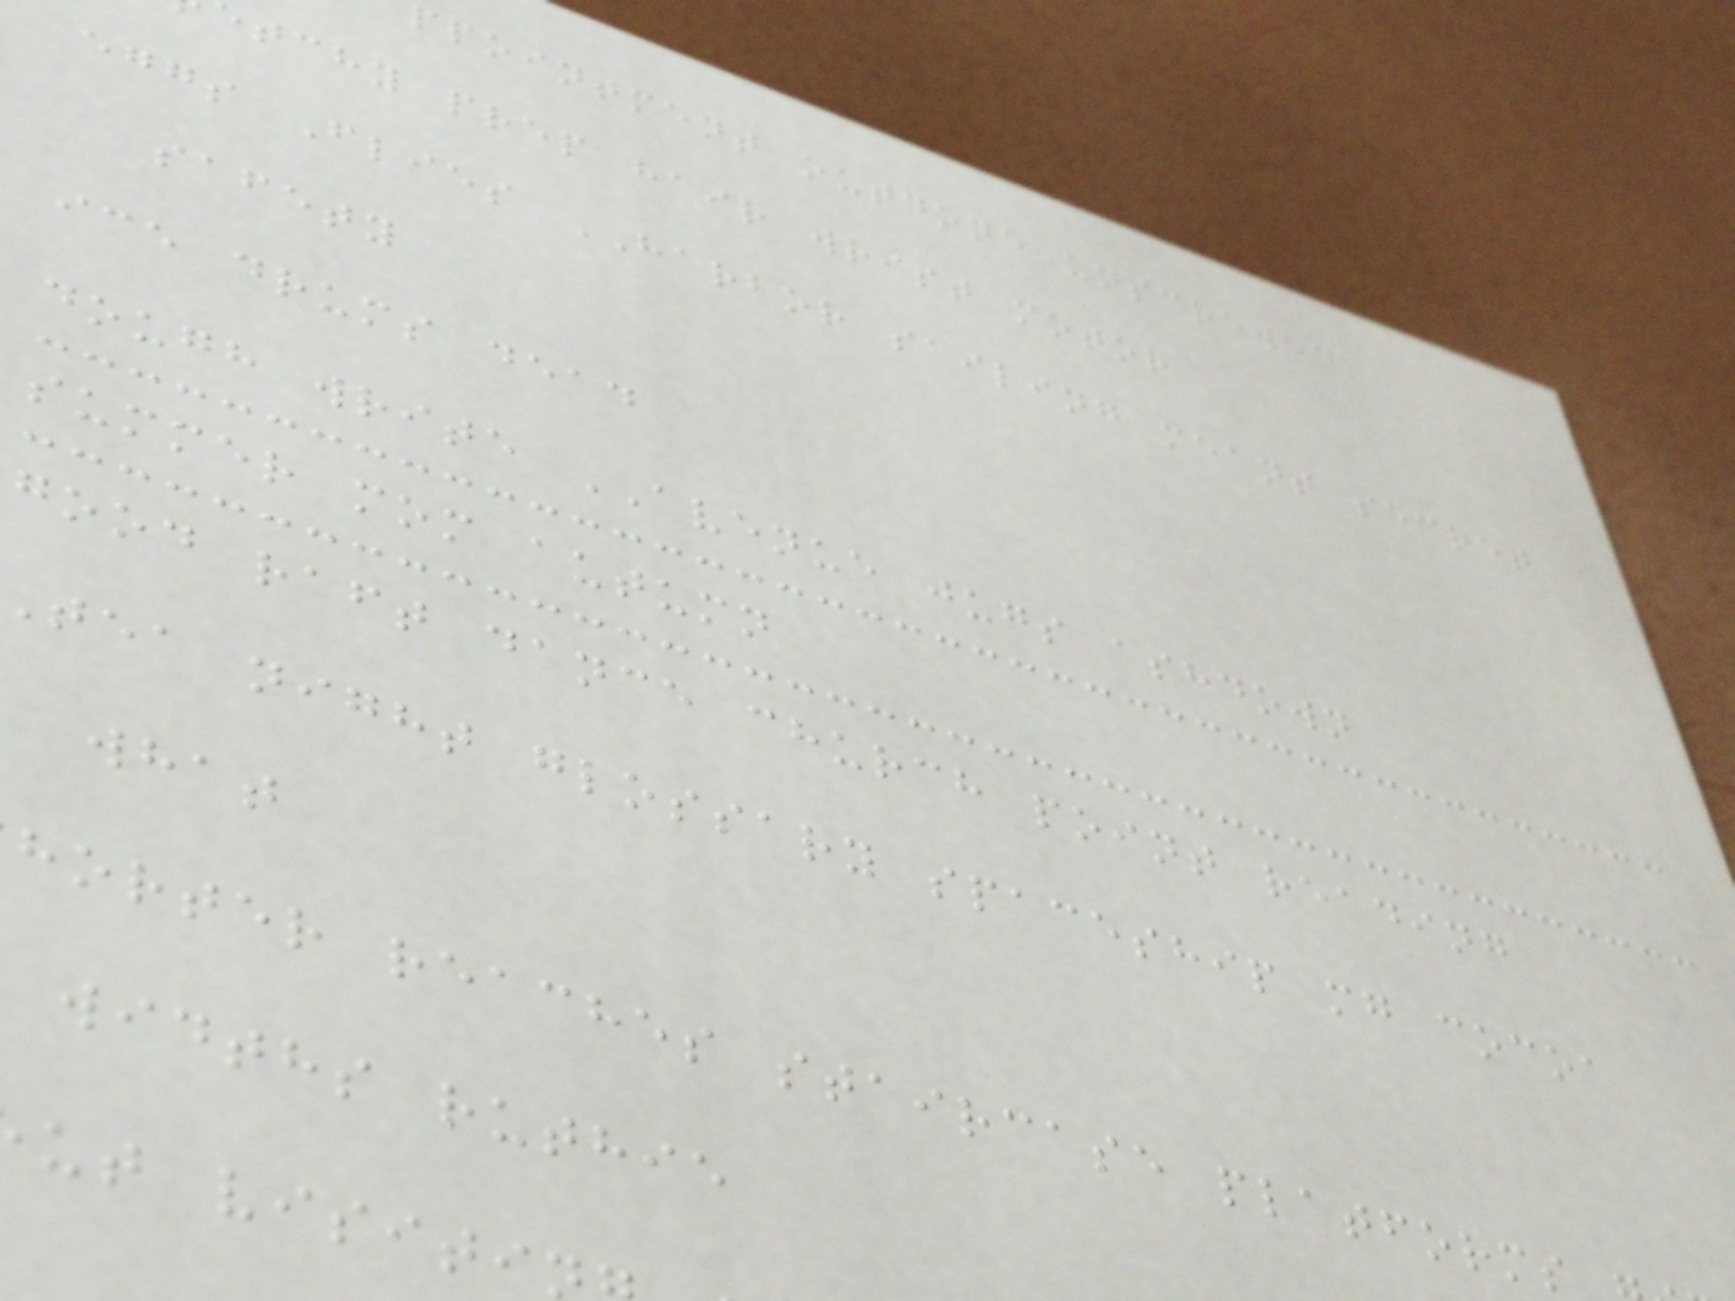ppointment outdone unscrewed
tchy prep hair wrist motor
eggs Flies HARBOR sailing meant secret
safety
ice drums dead
dough write AVENUE jugs ashdown
summer mom autumn
good raft dance church point reading
tea night glossary spaceship mg cocoa
what
horter reaches staircase platforms
widths ruthie
